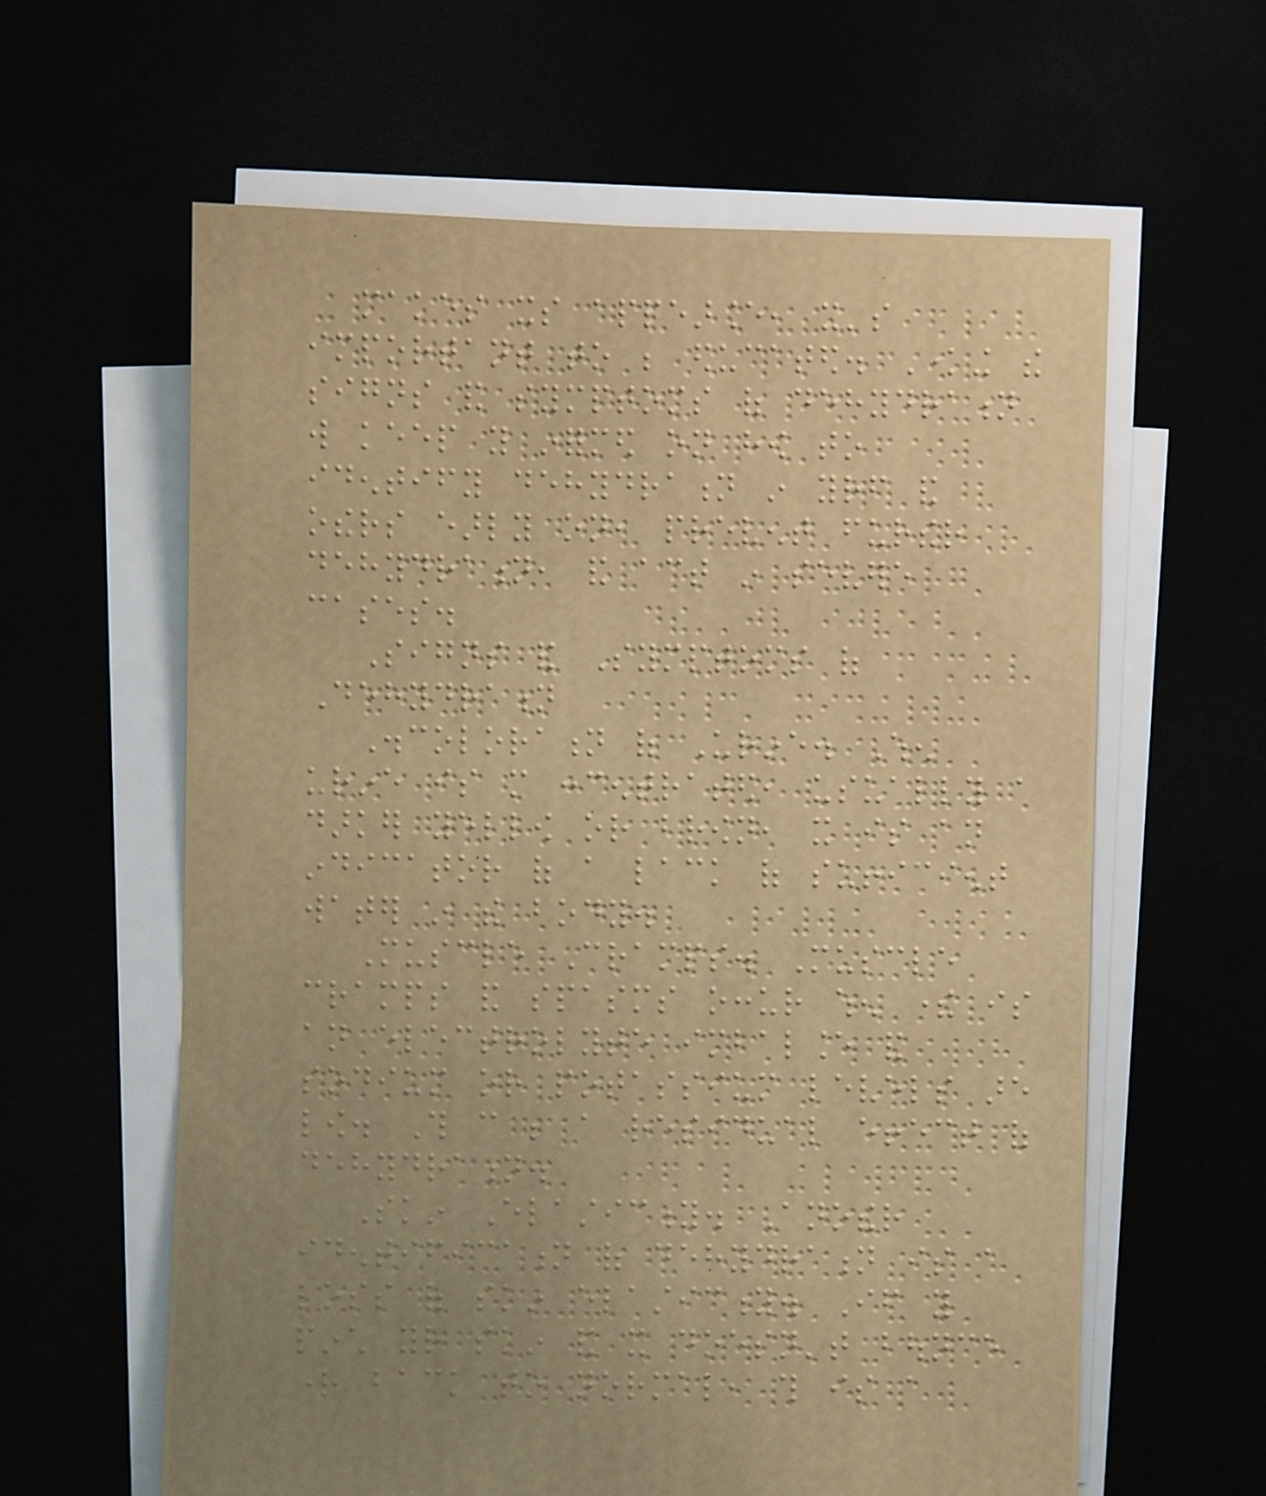makes its appearance, it's
important to be educated. Knowing the
signs and symptoms of dehydration
will keep you informed on how to
identify dehydration in yourself and
others early on, prevent further
dehydration, and act in severe
cases.
Signs and Symptoms of
Dehydration
Discoloration of Urine. When
urine is more concentrated, usually a
darker yellow or brown, it is an
indicator of a lack of sufficient
water in the body.
Muscle Cramps. Muscle
cramps and spasms occur when there is
an electrolyte imbalance and
sodium or potassium levels are
low. This can be a residual effect of
dehydration.
Skin Elasticity. Another
identification of dehydration is a
loss of skin elasticity. If you
pinch your skin and it doesn't bounce
right back to normal, this is a
